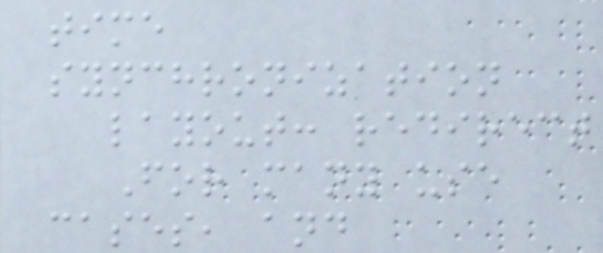time
synchronization
layout: redirect
For many use
cases, and
